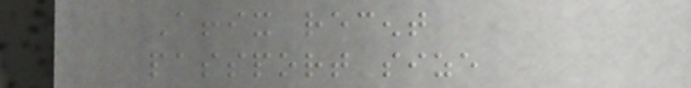Affix recent
passport size
